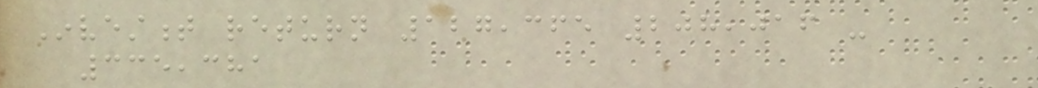Investment return 127,365 208,016 -
335,381
